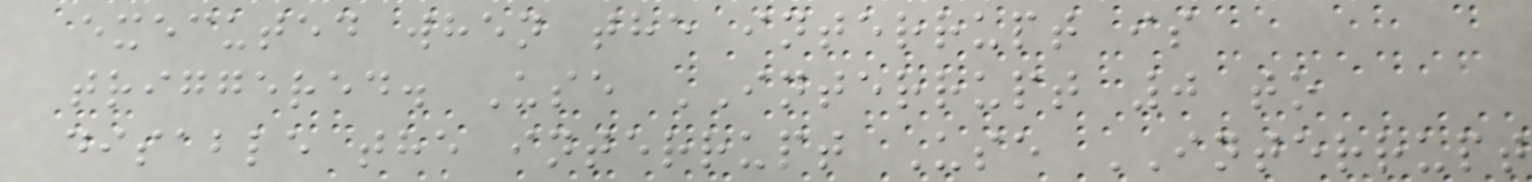executed when the interrupt is
triggered. Use INTERRUPT 0 to
disable the interrupt Use INTERRUPT
